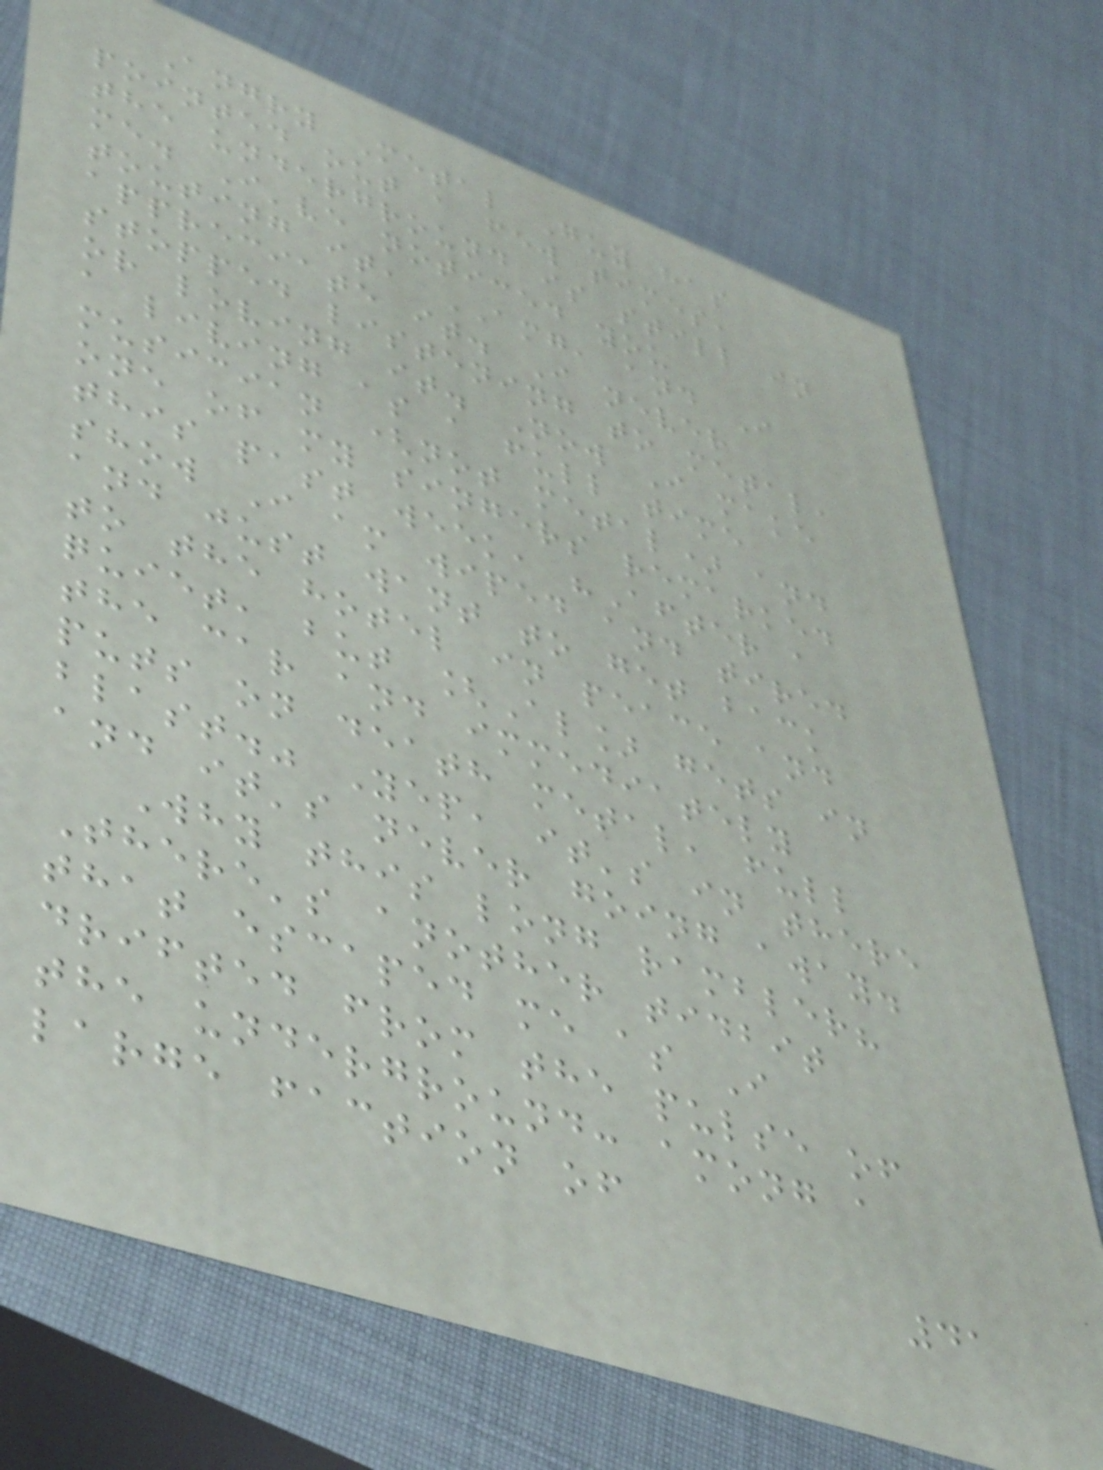Angry Metal Guy has
pointed out a few times,
the underground is still in
me. I've noticed you
touting it, AMG, and I
appreciate it. I never
stopped listening to metal,
or loving it. Now I make
a living as a full time
musician (not metal) and
one of my singers remarked
this past week, "After a
show I am wiped and tired
and just want to get back
to the hotel in peace and
quiet, but [Al] gets in
the car and immediately
puts on death metal, full
blast." Yep, it's in there
and it's never going away.
Why this long rambler?
There's another tidbit
that escaped me as I
drifted from the pulse of
the underground: among a
large faction of
41
